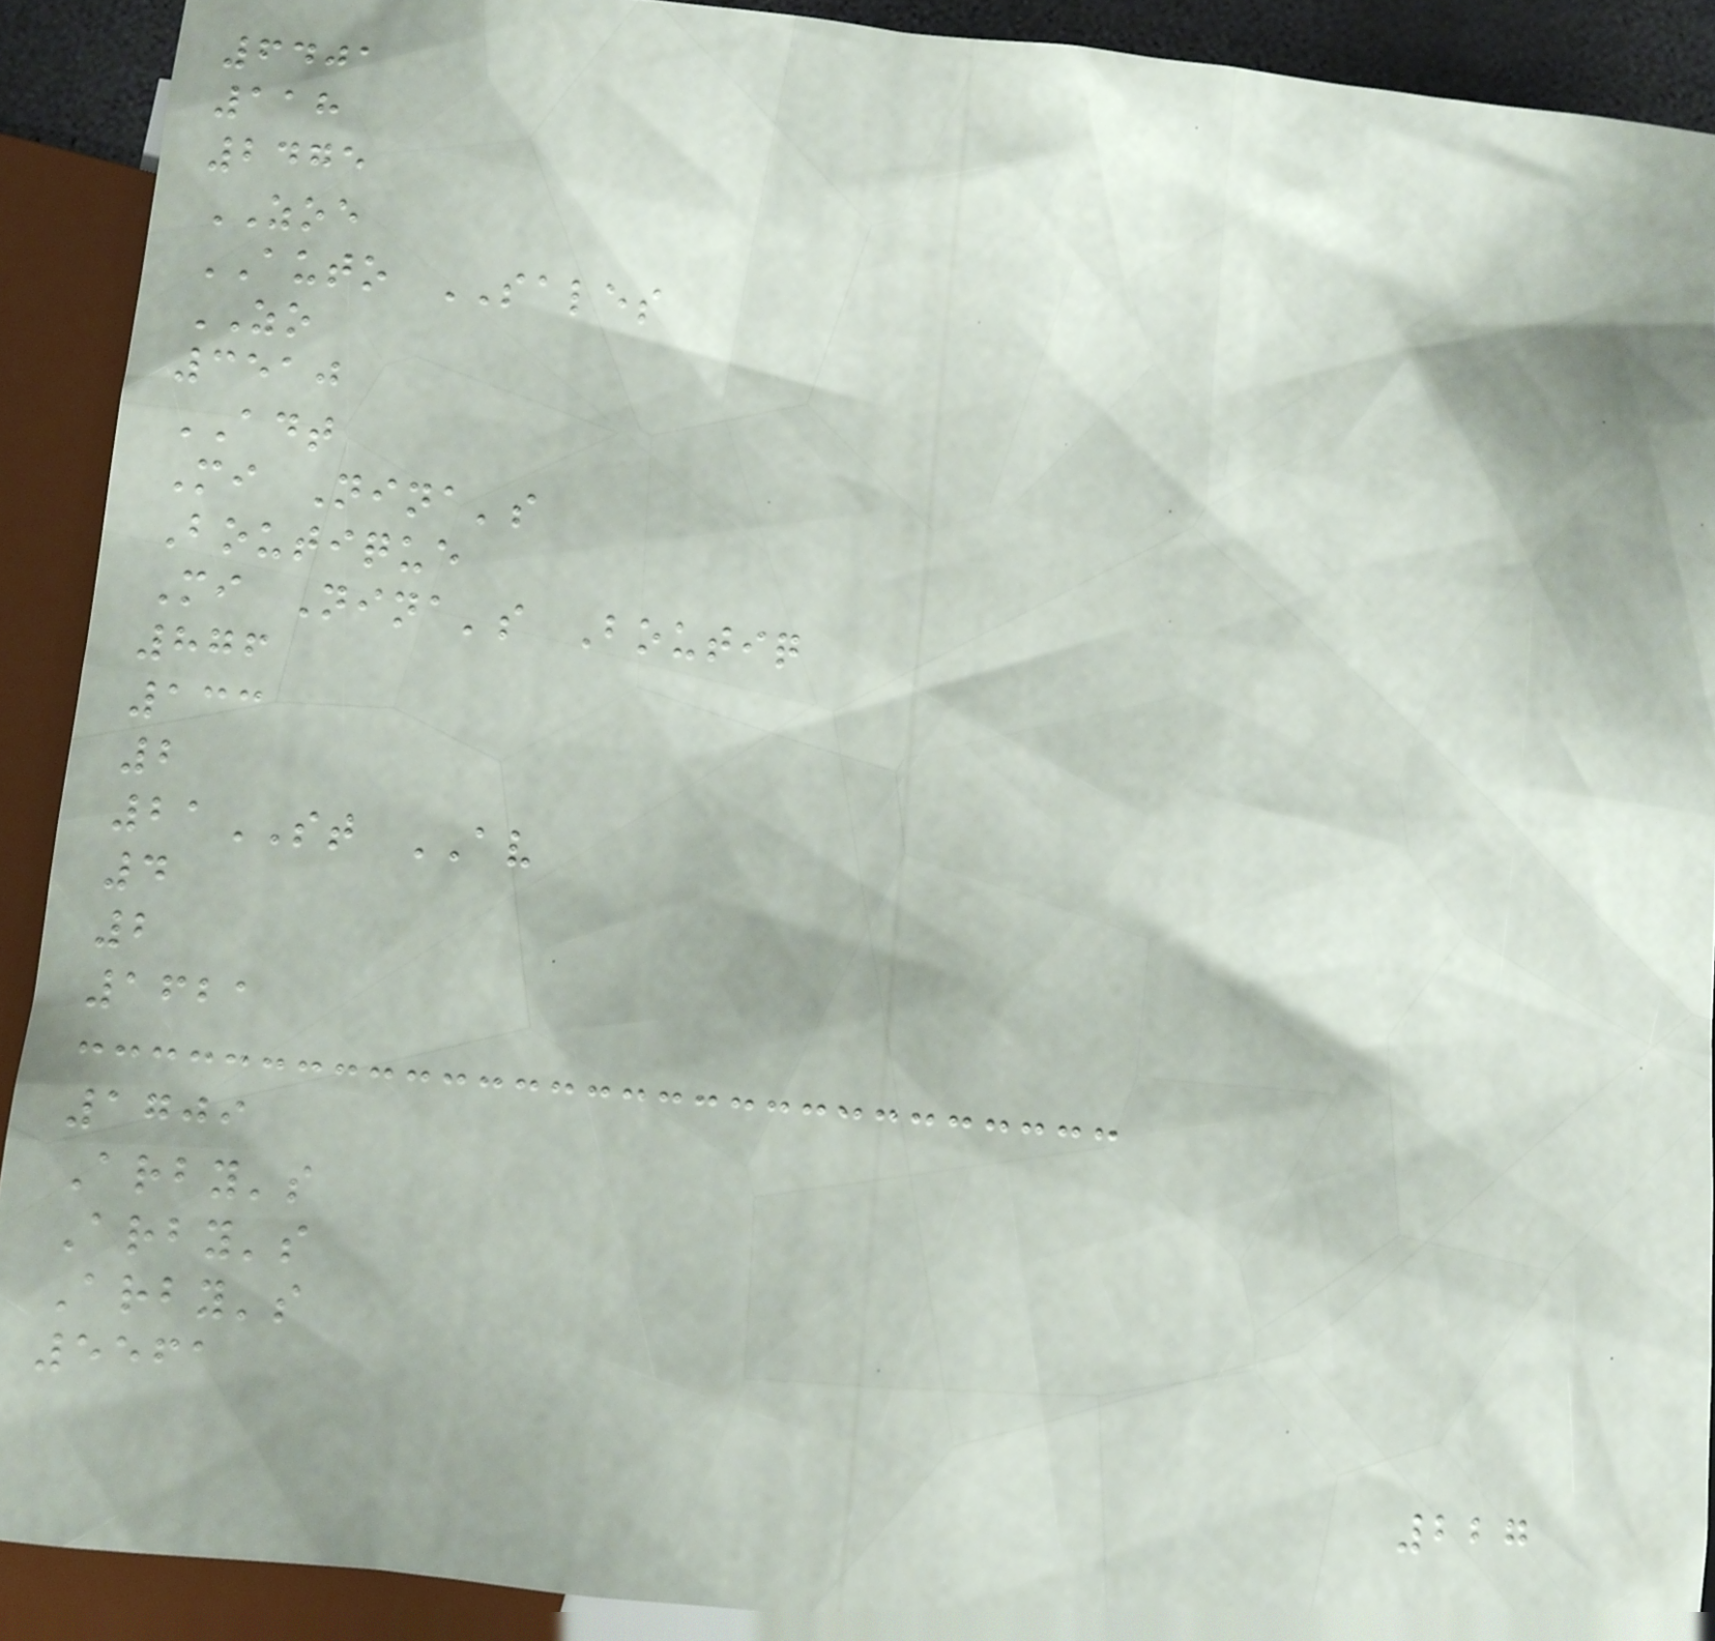6401
118
2475
ZOE
AUTO SALES
ZO
3510
ADT
Mi Nina's
Boutique
Mi Nina's Boutiq
876
133
2
21ST AV
4
2
1621
1709
Arby's
Arby's
Arby's
5561
227
